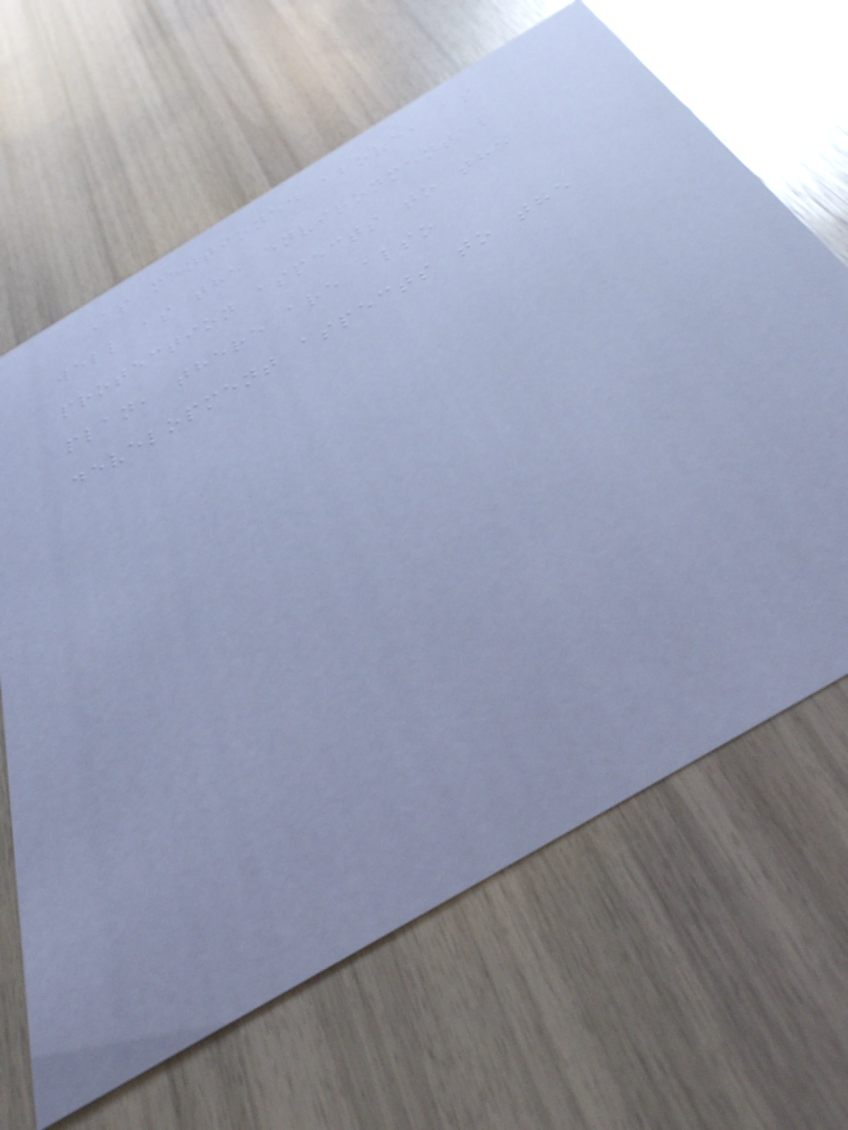As mentioned above, as
well as the environmental
protection aspects to the
plan, there are also
development aspects to the
